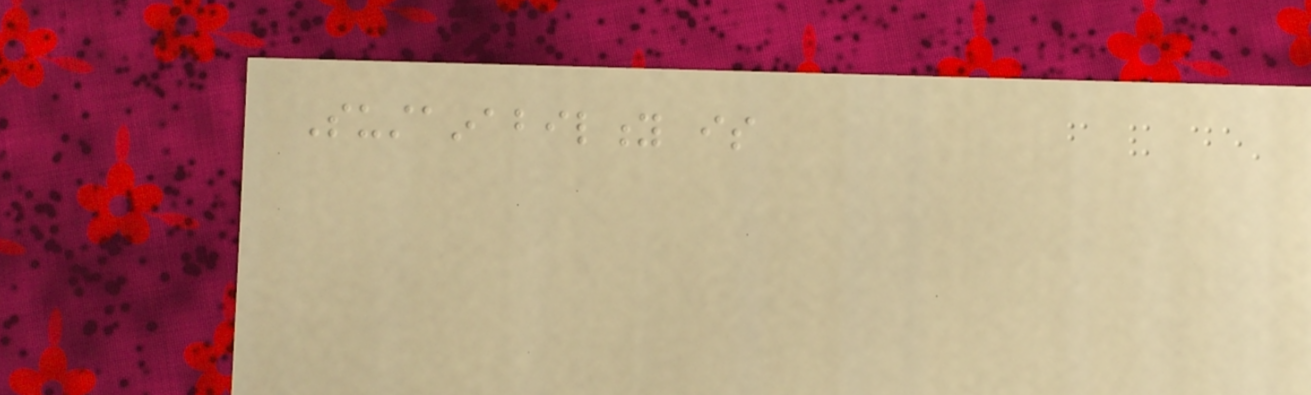Sustainability is
